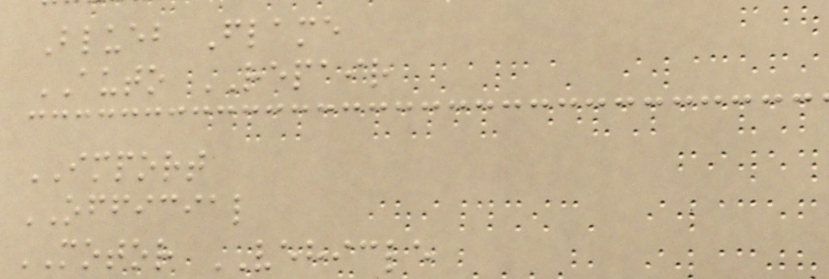Blueb Flame
AUTO REPAIR
IMPORT
OFFICIAL
MOTOR VEHICLE
